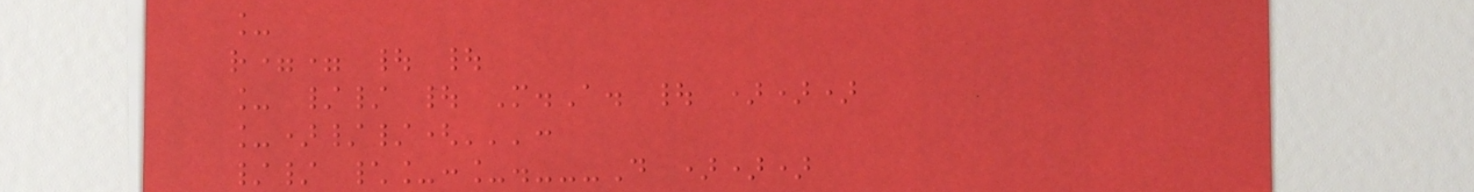_
r== | |
_ // | M.A. | )))
_)//(''':
// \_:_.---D )))
